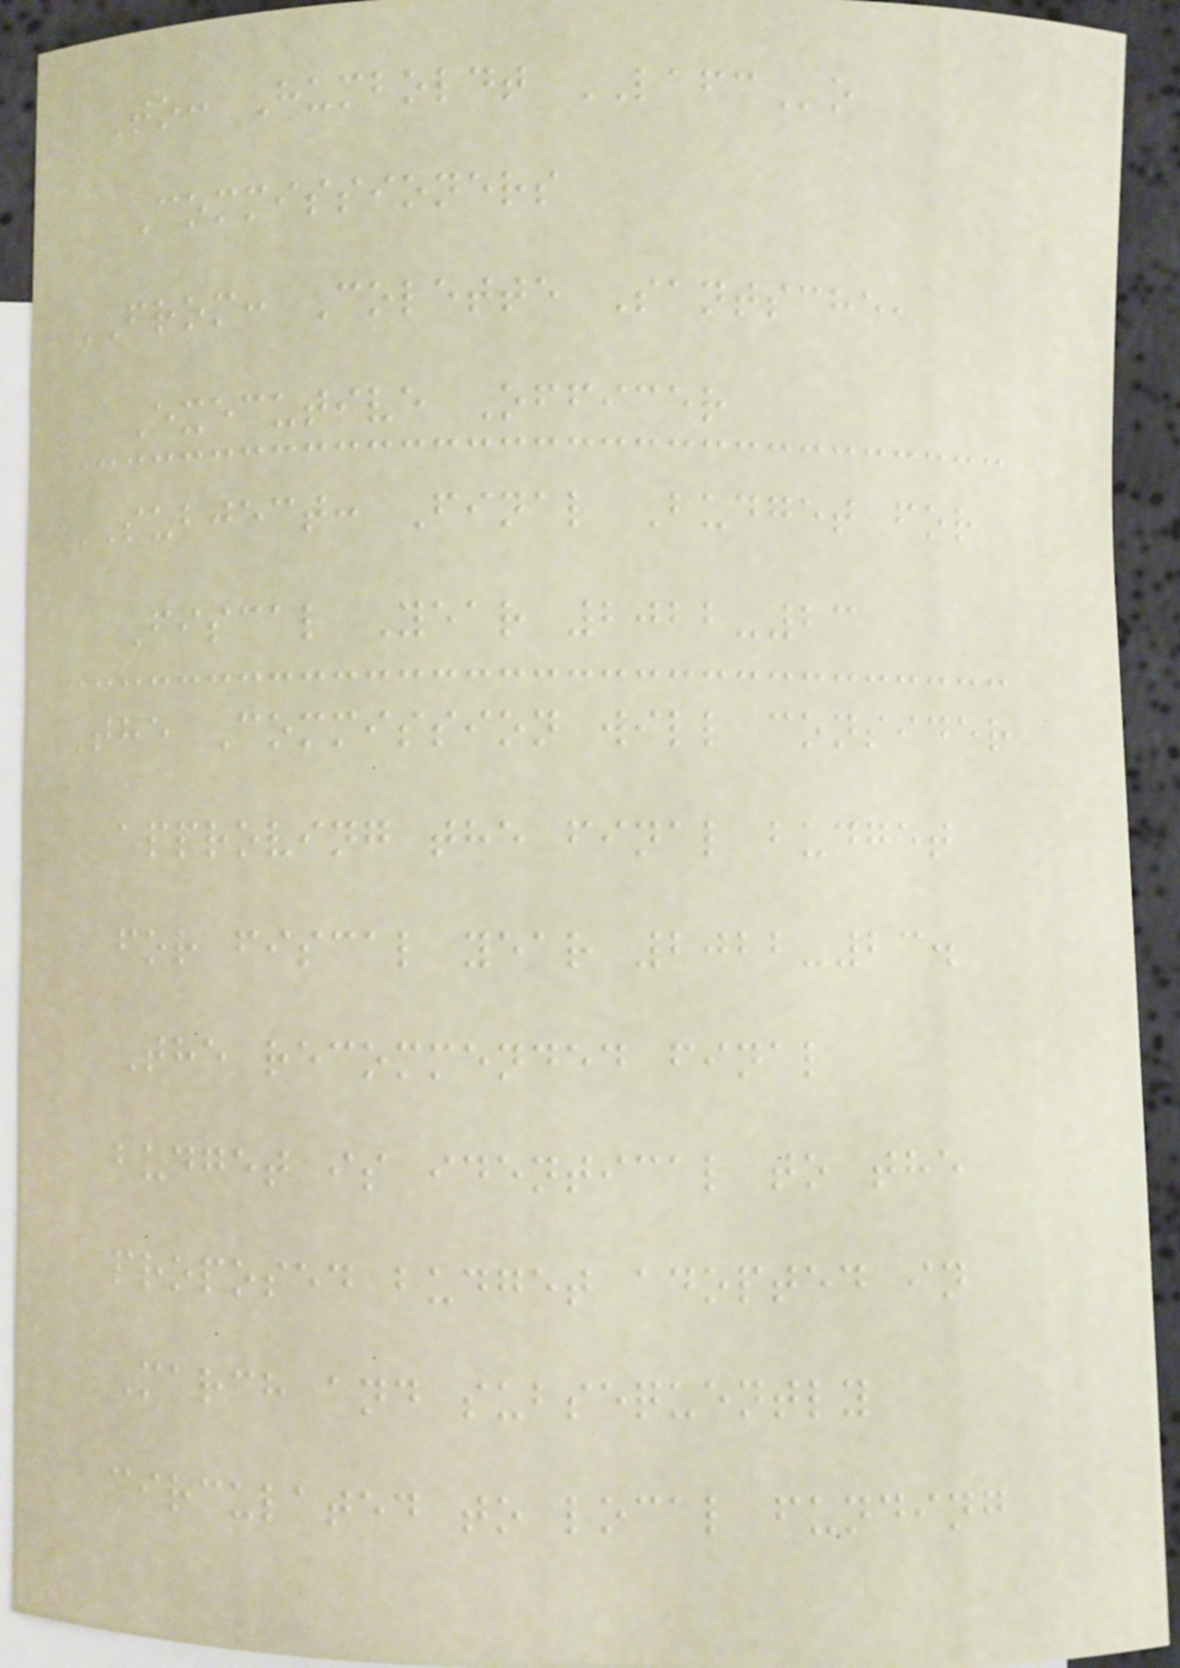TO: Humboldt LAFCo
Commissioners
FROM: Colette Santsche,
Executive Officer
SUBJECT: Final Budget for
Fiscal Year 2022-23
The Commission will consider
approving the final budget
for fiscal year 2022-23.
The recommended final
budget is identical to the
proposed budget adopted in
March and subsequently
circulated to local funding
